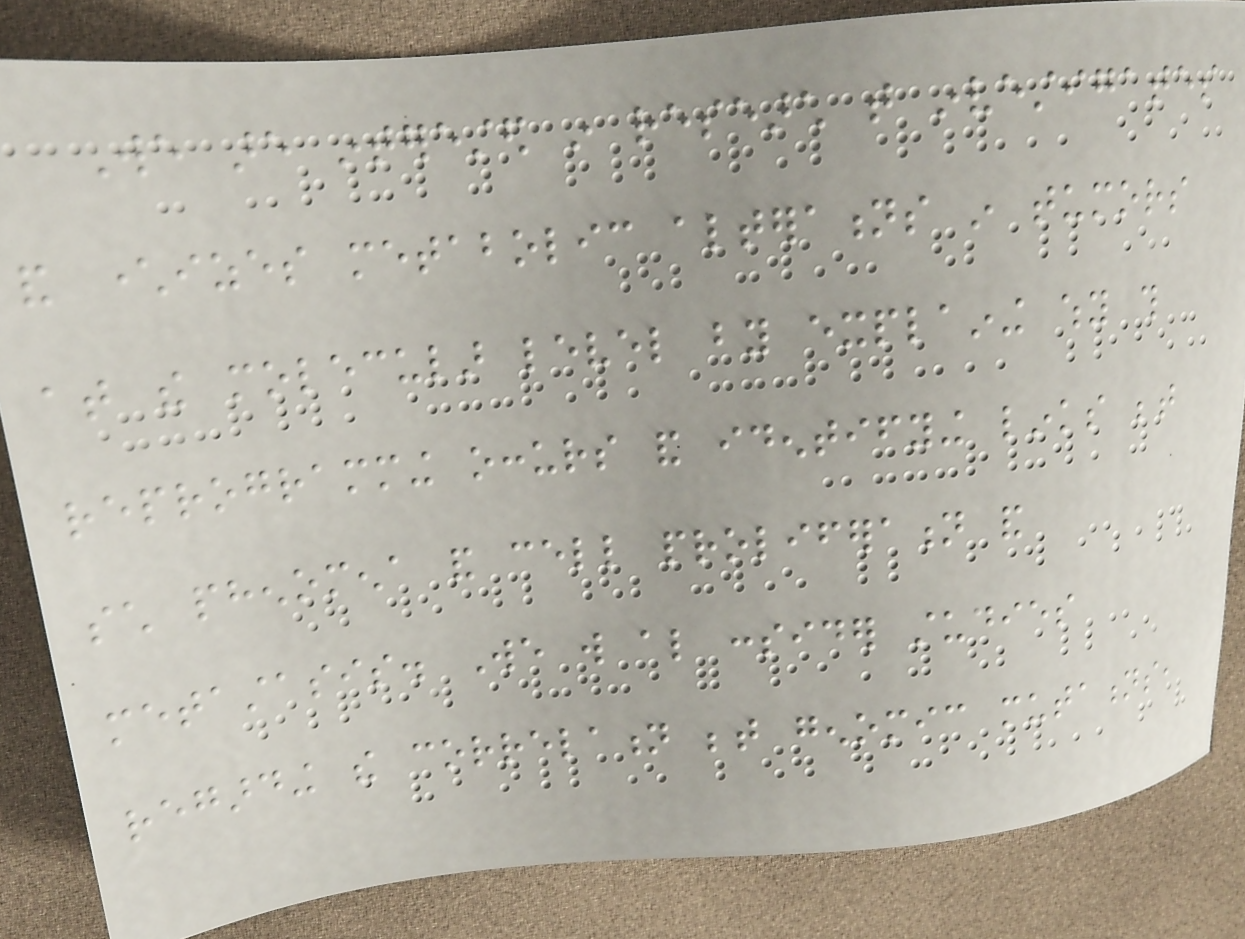We are interested in research that investigates
and characterizes metabolic alterations in tumors
at the molecular level by explaining why this
reprogramming occurs and identifying links between
such phenomena and cell proliferation and
metastasis. We will also consider studies
regarding the correlation between genomic mutations,
